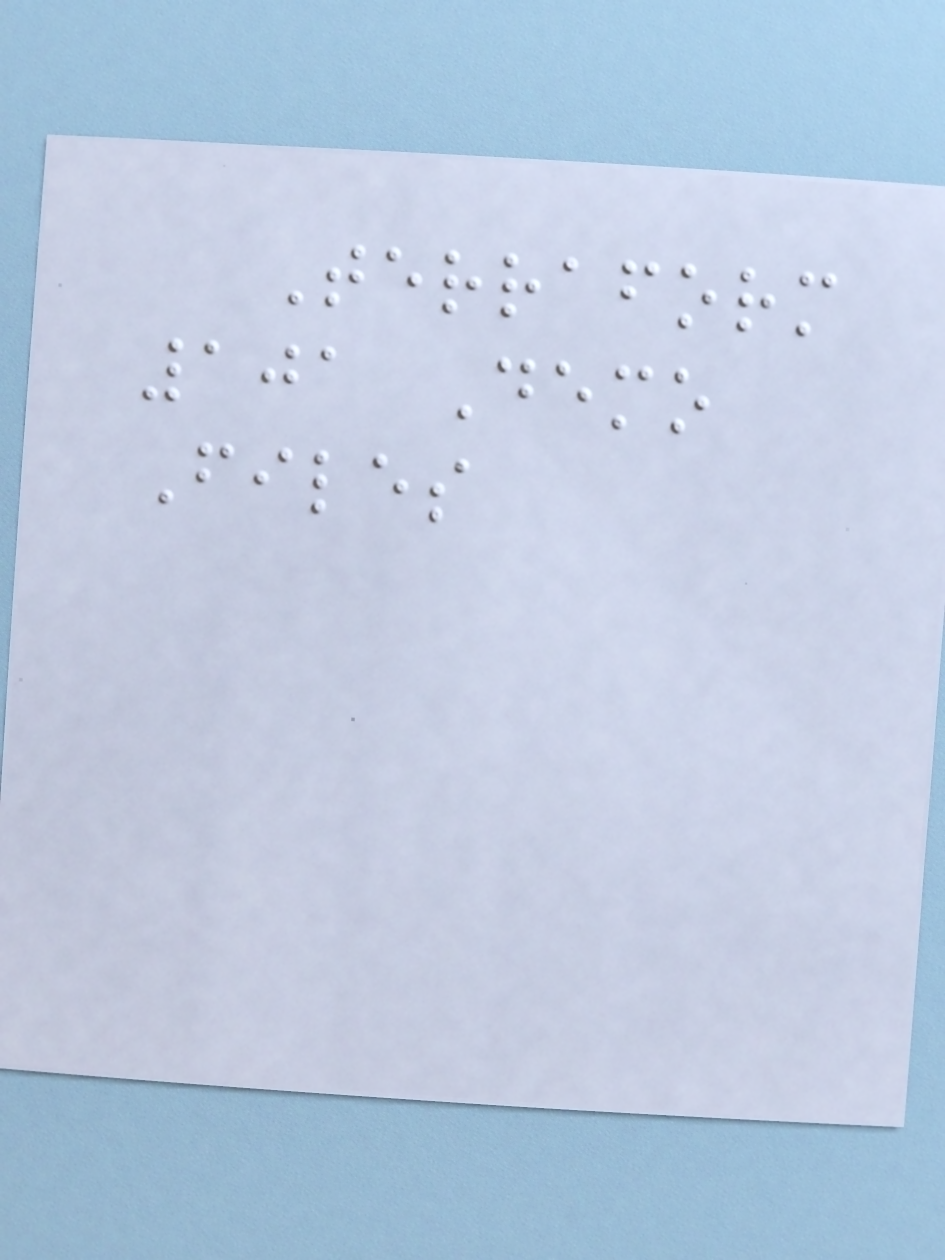Terraform
101 Demo
Files
